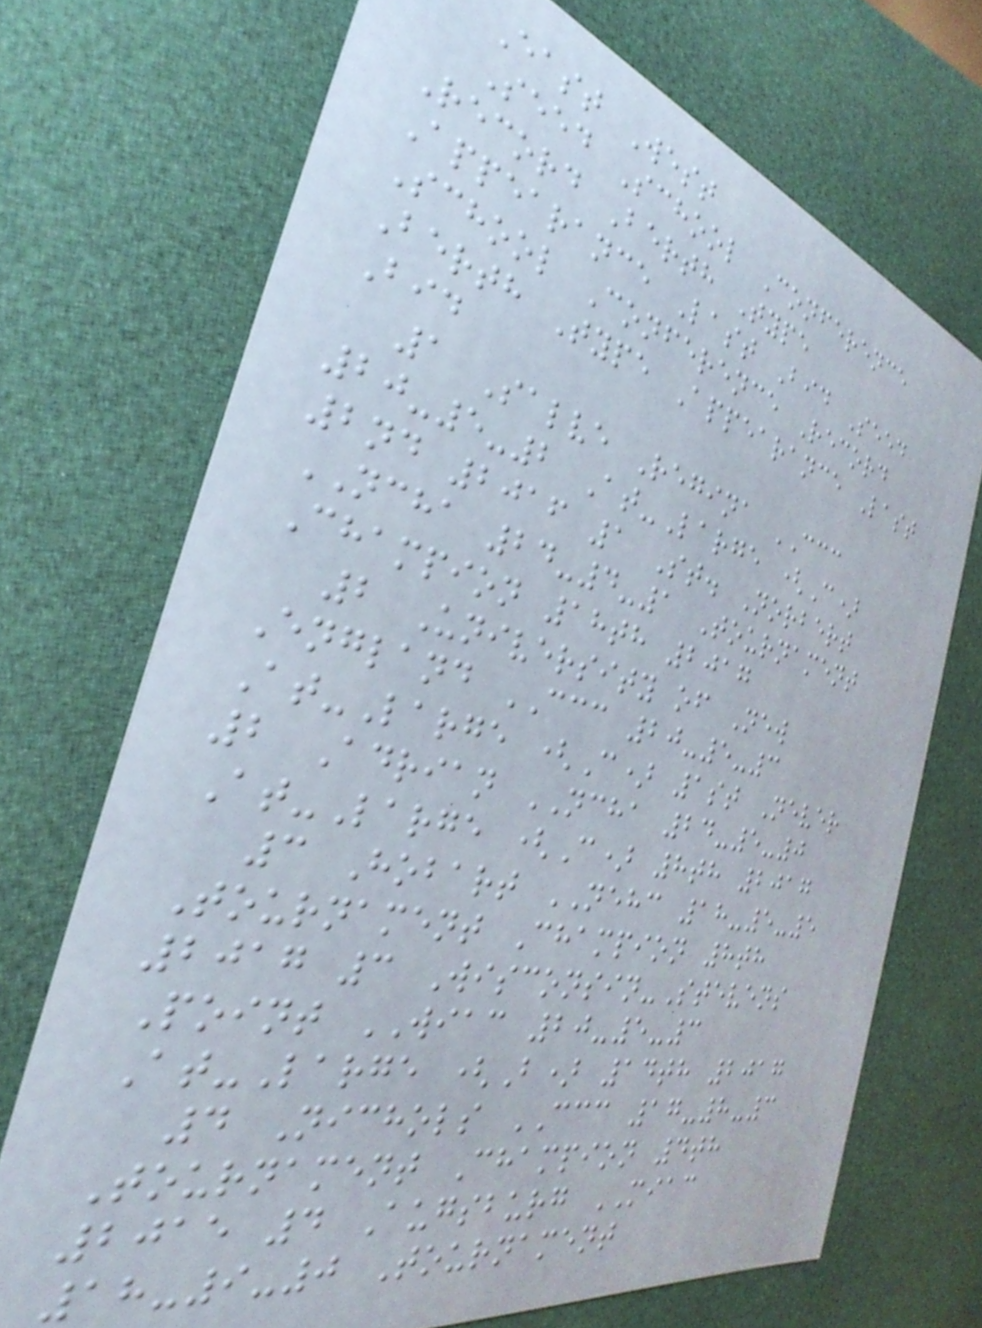East West
Seed School Conference
Record Berth Type
Appearance Last Bid Seed
School Conference Record
Berth Type Appearance Last
Bid
1 Salve Regina CCC
20-5-2 At-Large (C)
2nd 2016 1 St. Norbert
NCHA 24-4-1 Tournament
Champion 18th 2017
2 University of New
England CCC 20-5-3
At-Large (C) 1st Never
2 Adrian NCHA 24-5-0
At-Large (C) 8th 2017
3 Hobart NEHC 18-5-5
Tournament Champion 8th
2017 3 Wisconsin-Stevens
Point WIAC 20-5-3
At-Large (B) 14th 2017
4 Nichols CCC 17-8-3
Tournament Champion 4th
2015 4 Augsburg MIAC
18-9-0 Tournament
